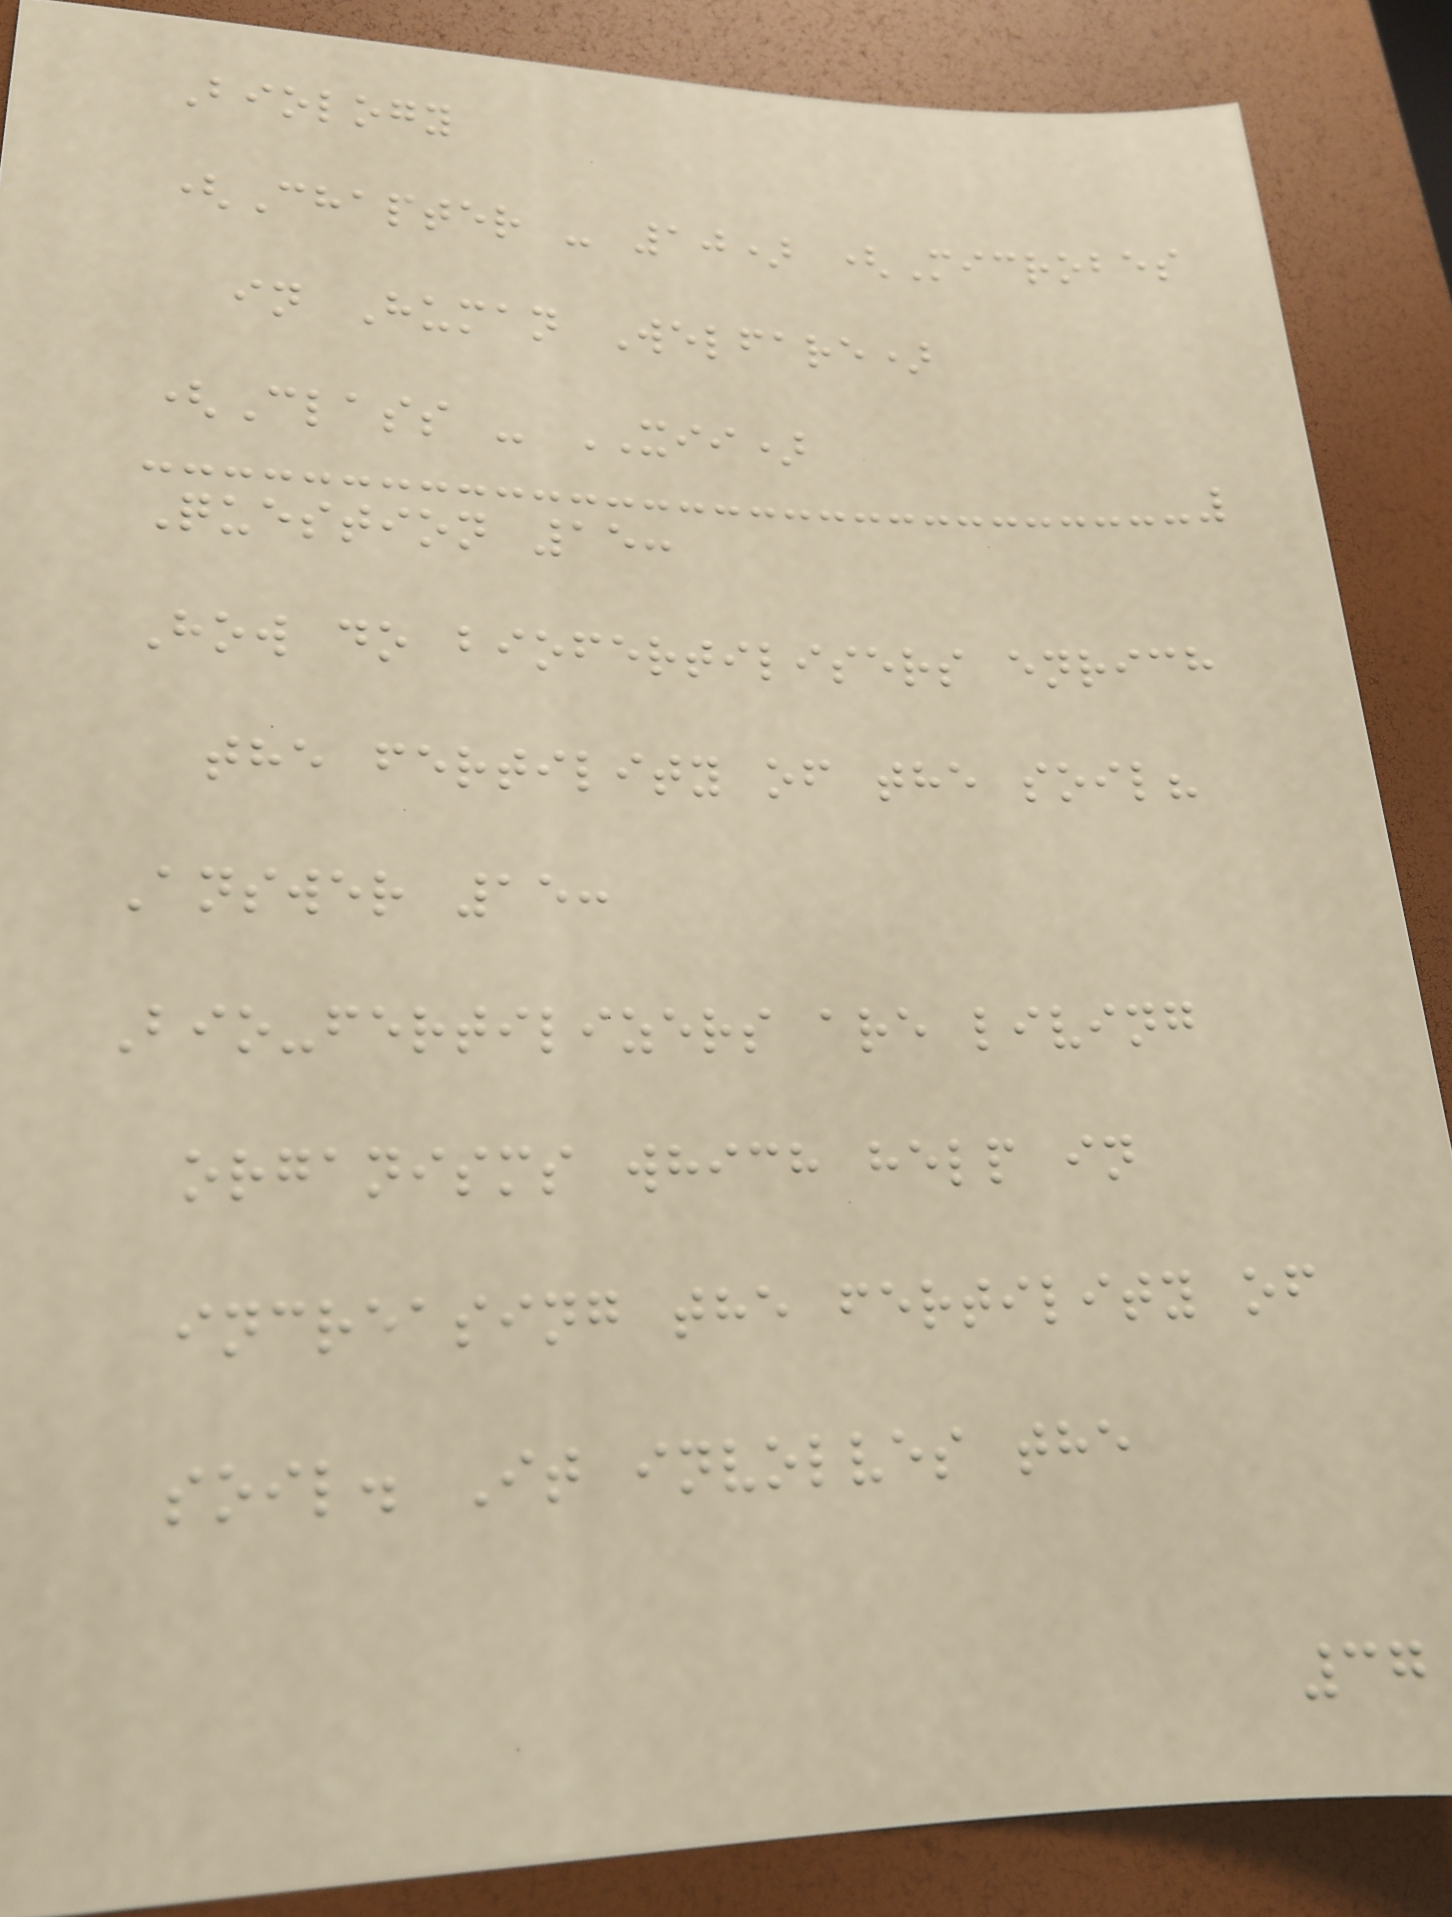Biology
(Chapter - 10) (Microbes
in Human Welfare)
(Class - XII)
Question 15:
How do biofertilisers enrich
the fertility of the soil?
Answer 15:
Bio-fertilizers are living
organisms which help in
increasing the fertility of
soil. It involves the
37
